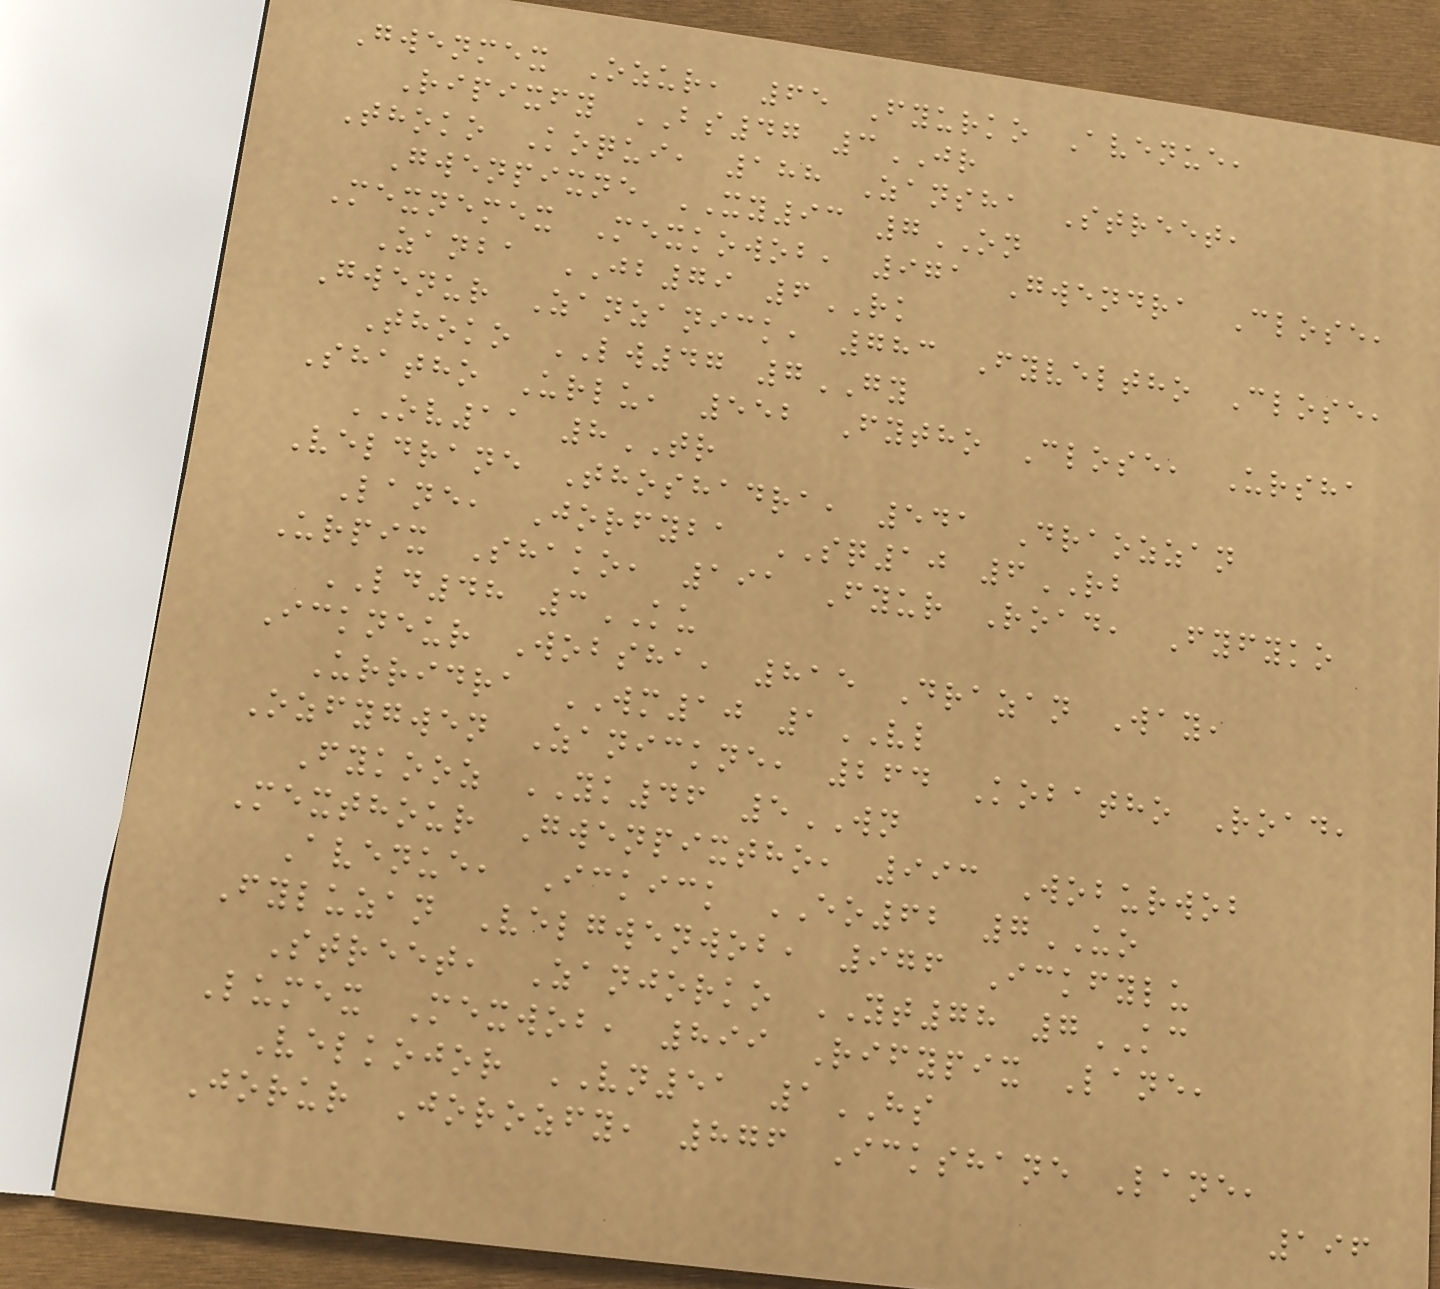Gwenmex Ozur, 65 Fyurko Avenue,
Ripixfy BS47 3JR
Thoko Koqui, 188 Zansha Street,
Gwenpixne XY93 7ON
Mexnemex Mexkowob, 971 Gwendra Close,
Zanba JB79 6RK
Gwenur Zanzanick, 783 Fyveltho Close,
Thoko LW47 7GY
Shatho Urlu, 552 Fytho Close, Ursha
OV11 8TR
Veldrane Thoshadra, 541 Draozzan
Lane, Jorfyba SQ10 6RB
Urpix Shako, 191 Fyur Road, Fyfyko
LD48 3KU
Ickneur Wobsha, 815 Drazan Way,
Urridra WM10 1VL
Ozfygwen Zanickne, 264 Kobatho Road,
Fykooz YK46 5WN
Mexthour Gwenpixtho, 993 Woburwob
Avenue, Ickick EO62 7UO
Fyluzan Velgwenwob, 976 Ickfylu
Street, Zanjorko YT78 7KC
Lumex Mexwob, 899 Rifypix Lane,
Velkojor VN51 1HS
Jorur Jorozfy, 876 Ickshane Lane,
196
